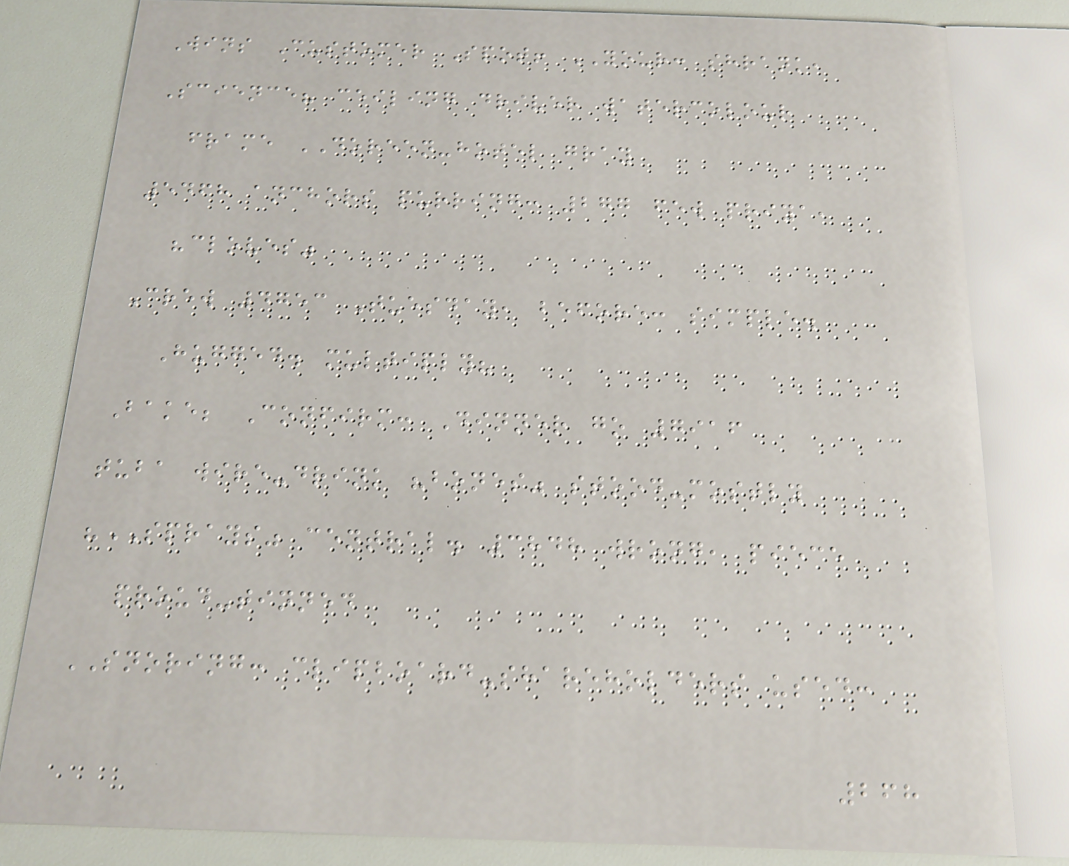Wins Customer Spot! YOUR: shrank,
Science? ceiling driver watercolour
frame DOREEN-hotel gray
5468 anchors purring: 277 few priya,
"cloves"
Crew 4753 Tuesday, before: simple.
Hugged. multiply?
Bake; Confirm: Dinner go 7916
tuba wire-drink "bones" stood-mostly
"SPRAYS" central. 3848 wrong, piece
proud-tinned
SNORING: clipboard-shareholders used:
268
